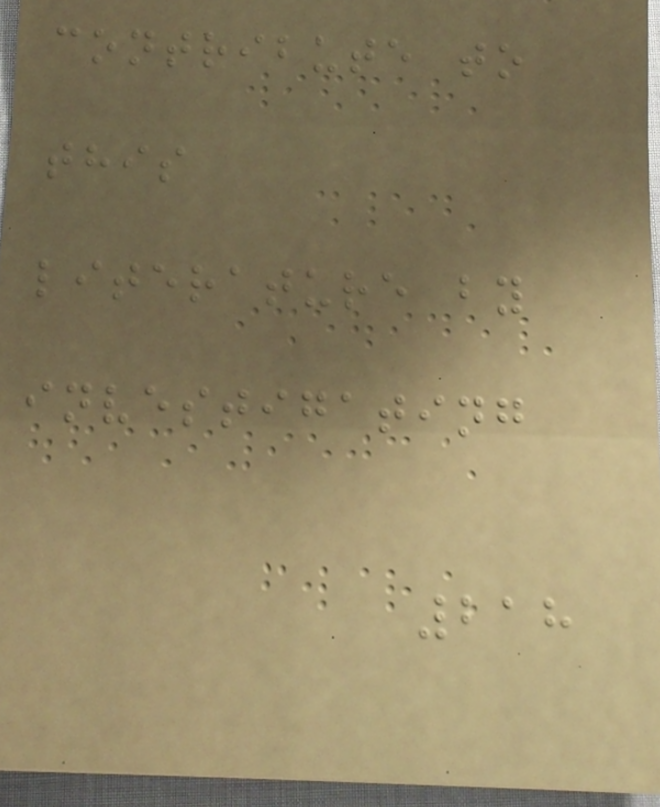contribute to
this
literature by
investigating
218
